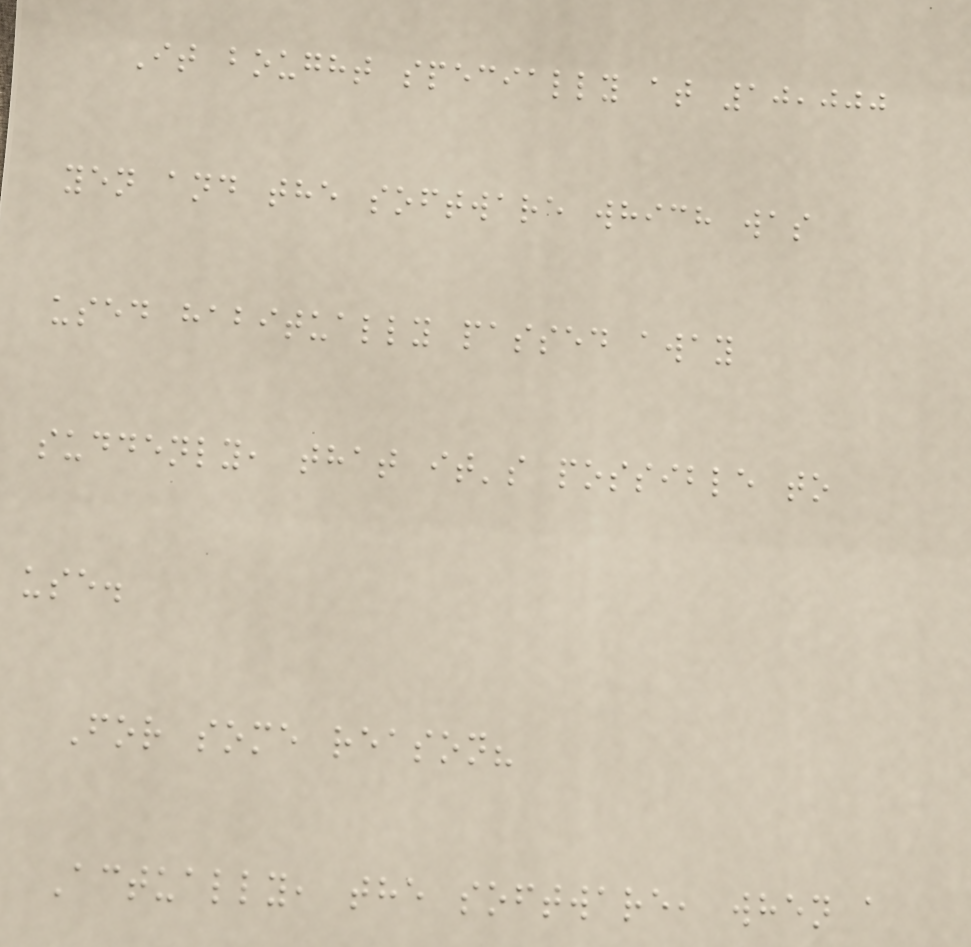It bought specially at 10,000
yen and the software which was
used habitually passed away
suddenly, that it's possible to
use.
For some reason?
Actually, the software, when a
